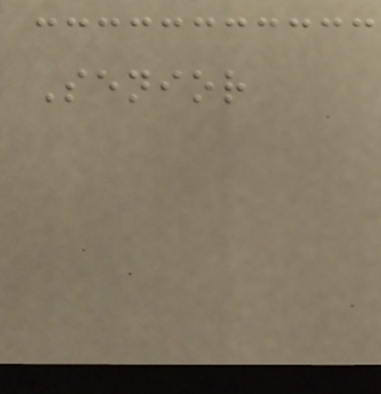Senior
